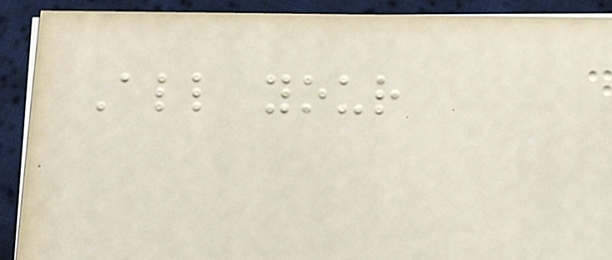All your
